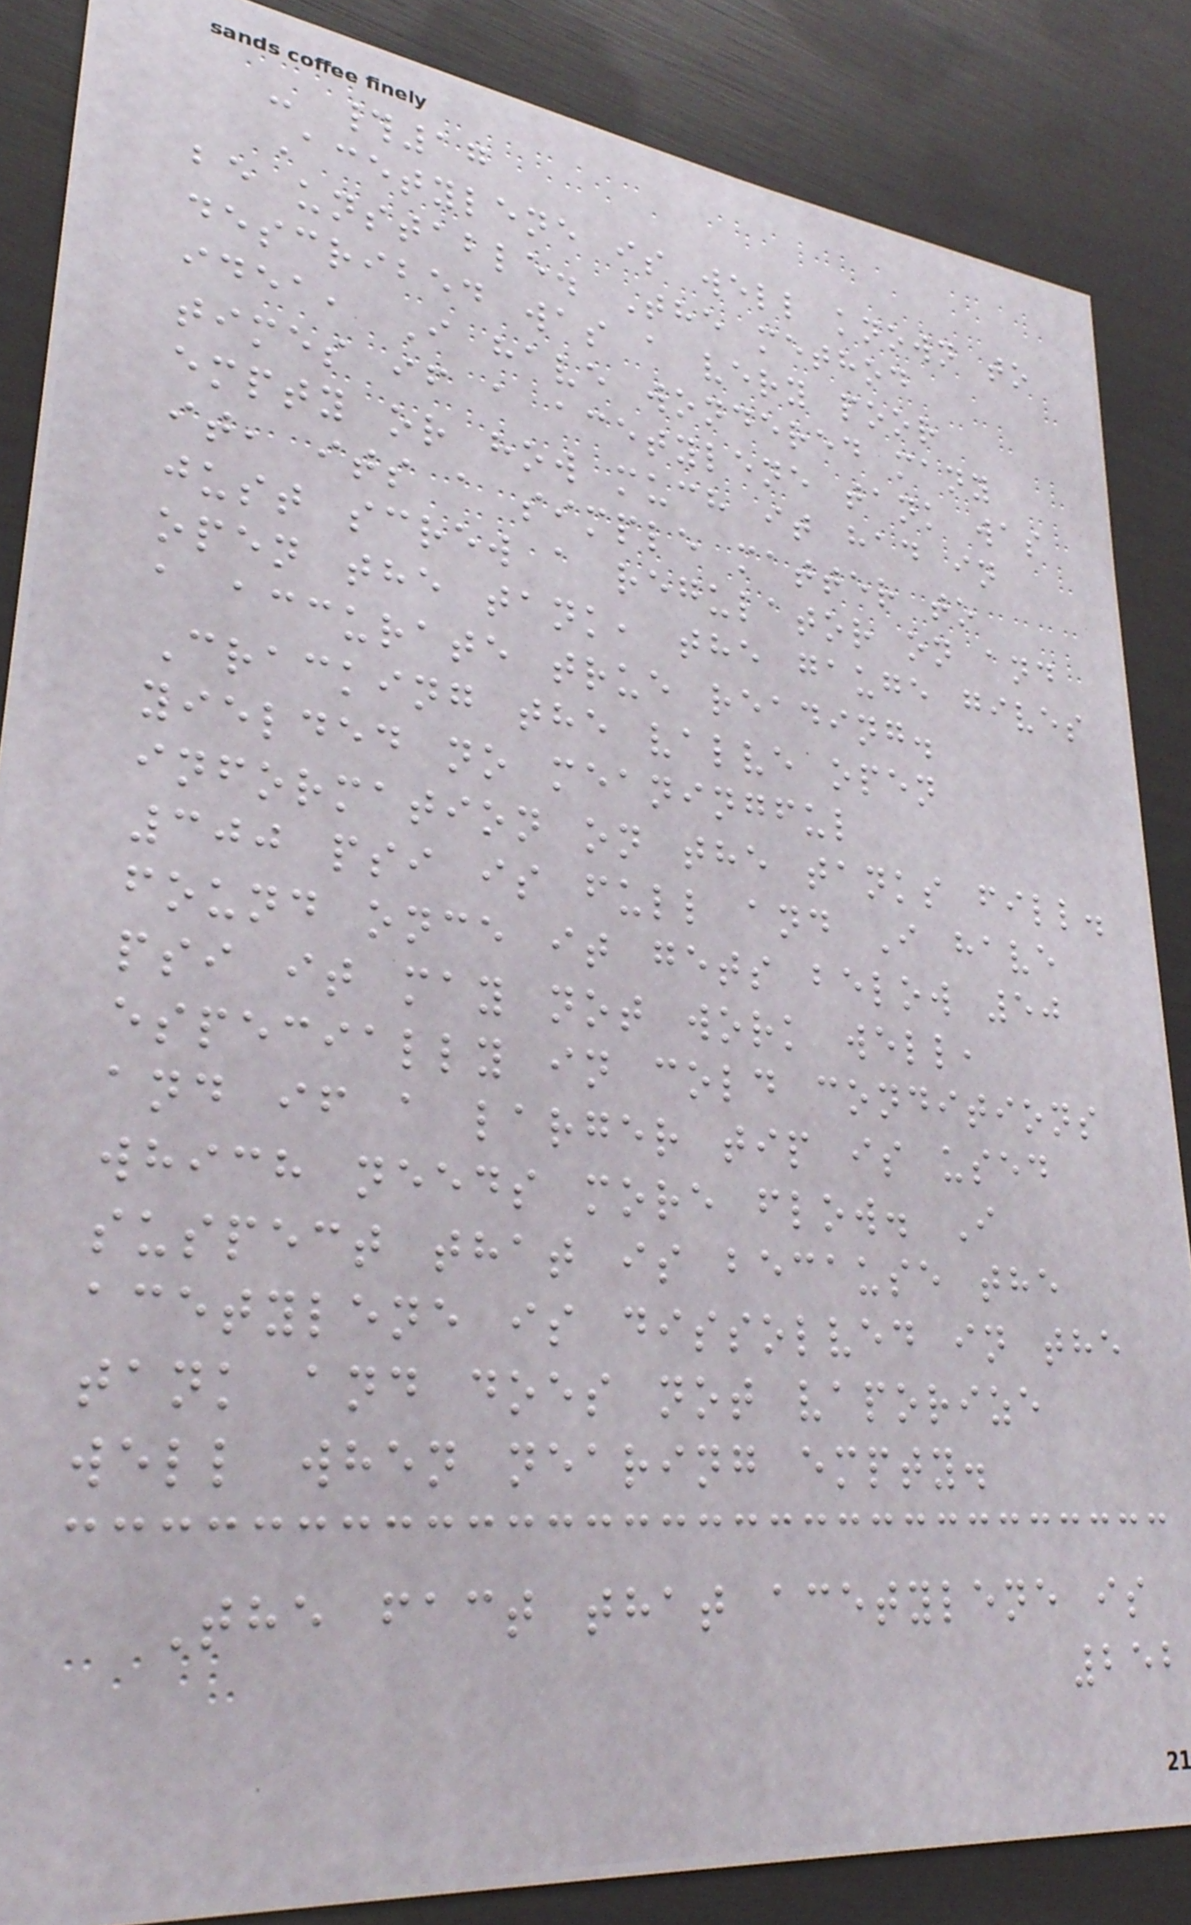- #17
Acetylene is well known to
be unstable. The method
described was a very poor
idea, I have wondered many
times if a acetylene tank was
empty or how much it had in
it, its a simple matter to
just screw a regulator on and
open the tank, the gauge gives
a accurate true reading.
Cracking the valve open
yielded no meaningful
information on the tanks fill.
300 psi is full and I have
found once it gets below 50
psi it may not work well,
especially in cold conditions
and if a larger tip is used
which needs more flow. I
suspect that is because the
acetylene is dissolved in the
tank and does not vaporize
well when nearing empty.
The fact that acetylene is
252
